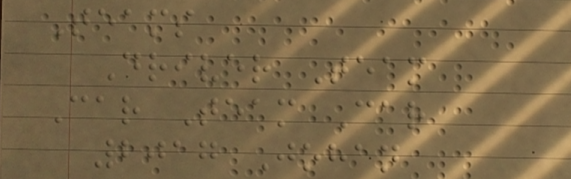Teams
Driver Team
Car Team Car
2017 Johan
